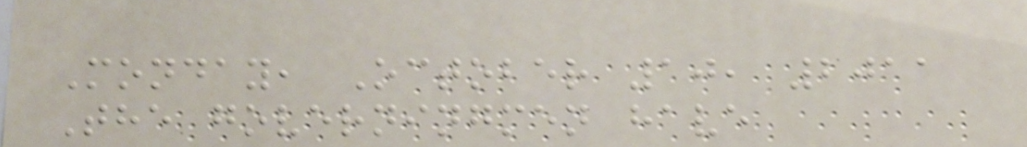Monday, October 10, 2011
The governingmen have
